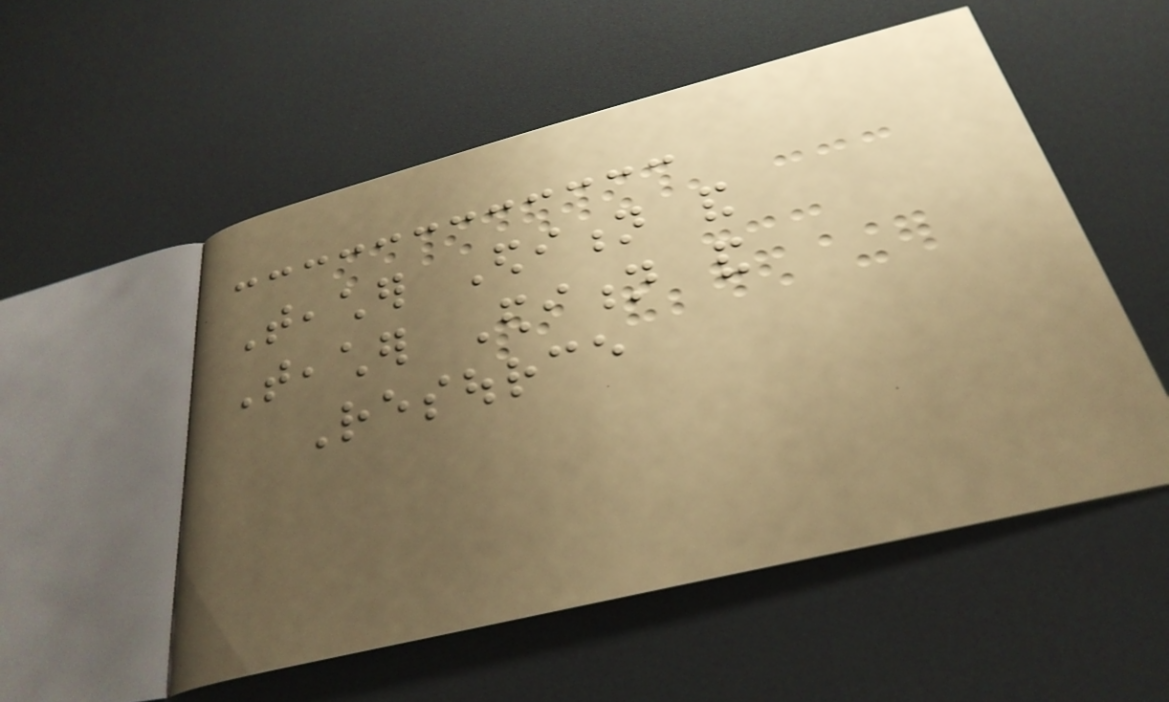Teacher Edition and
Teacher Edition and
Resource
